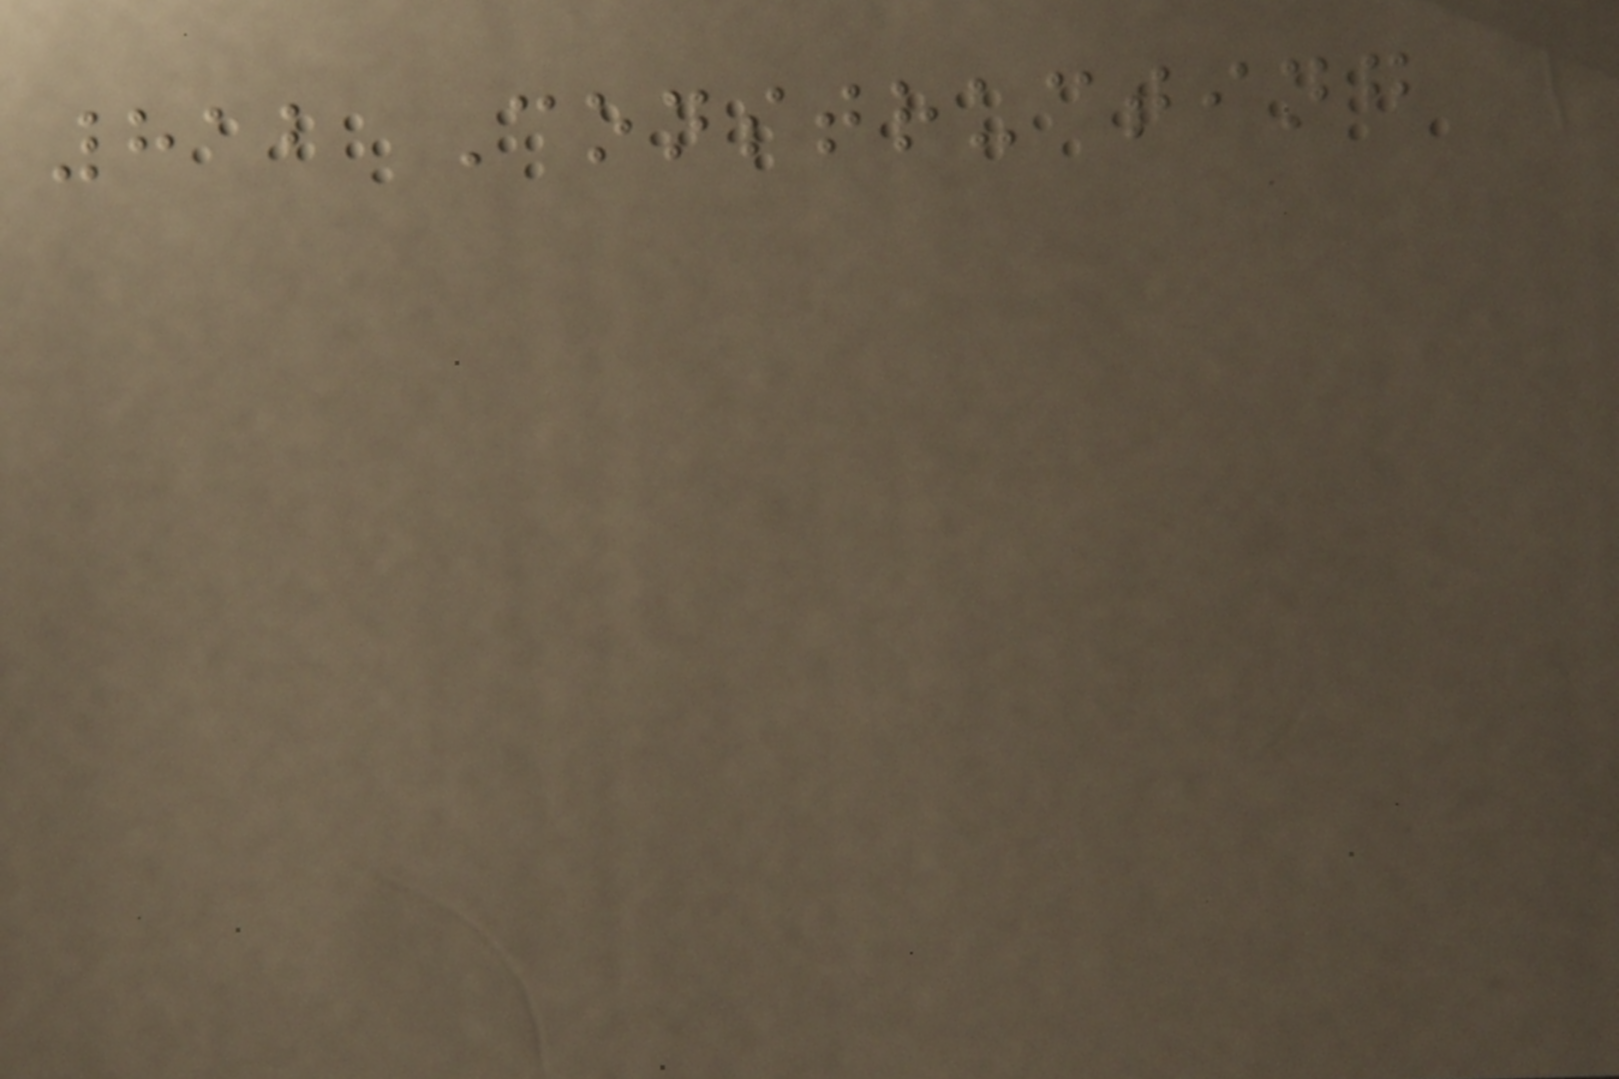812 Constructing
